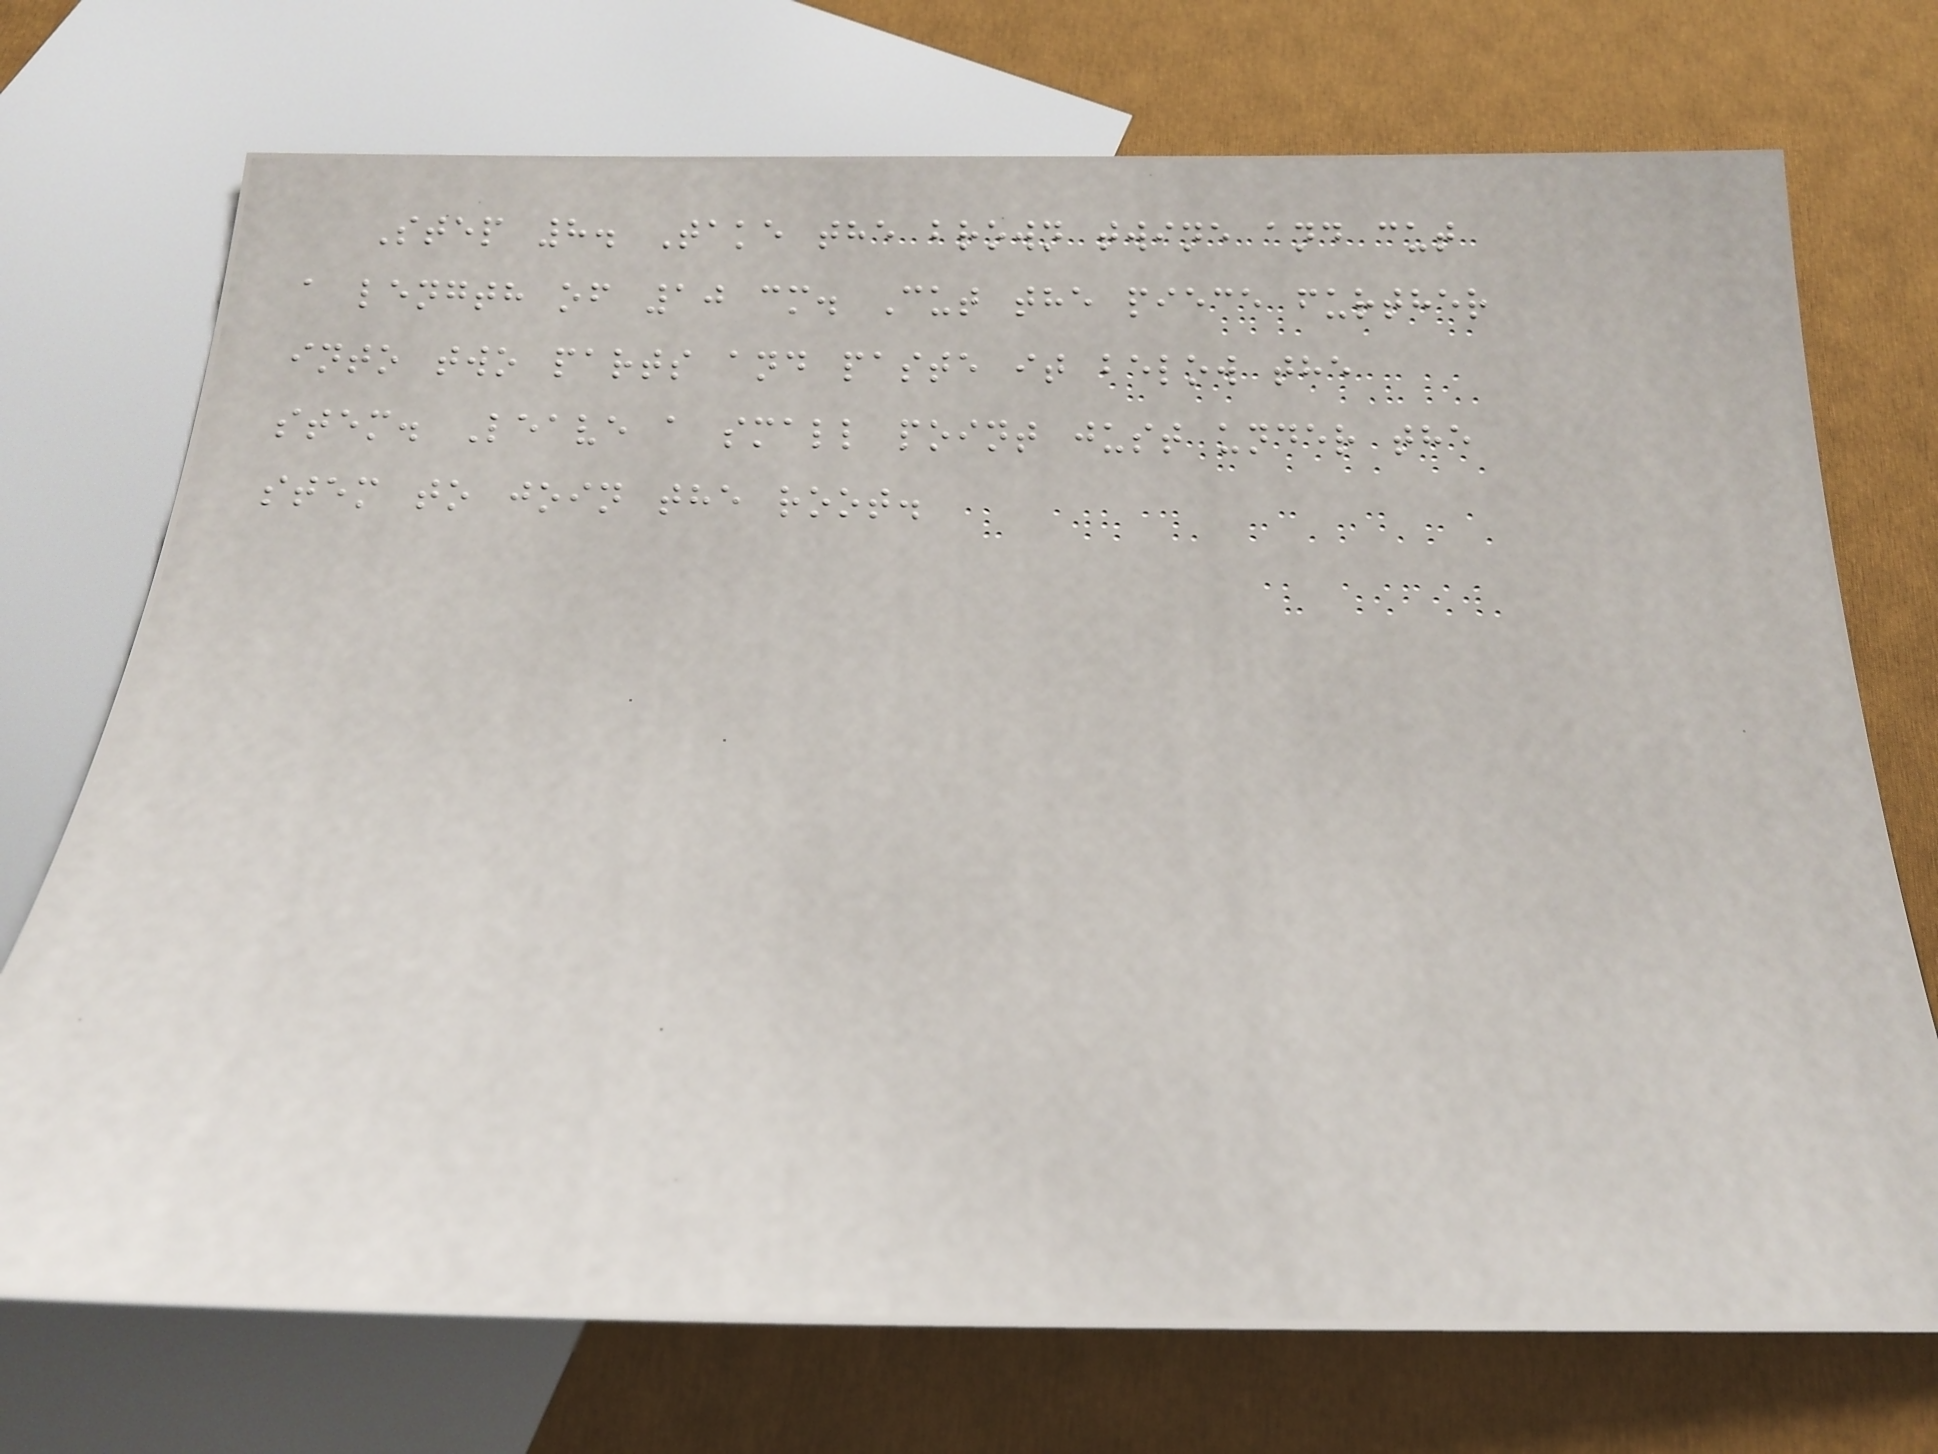Step 8. Take the brown twine and cut
a length of 10 cm. Cut the piece further
into two parts and paste it below the
stem. Leave a small point just under the
stem to join the root.
